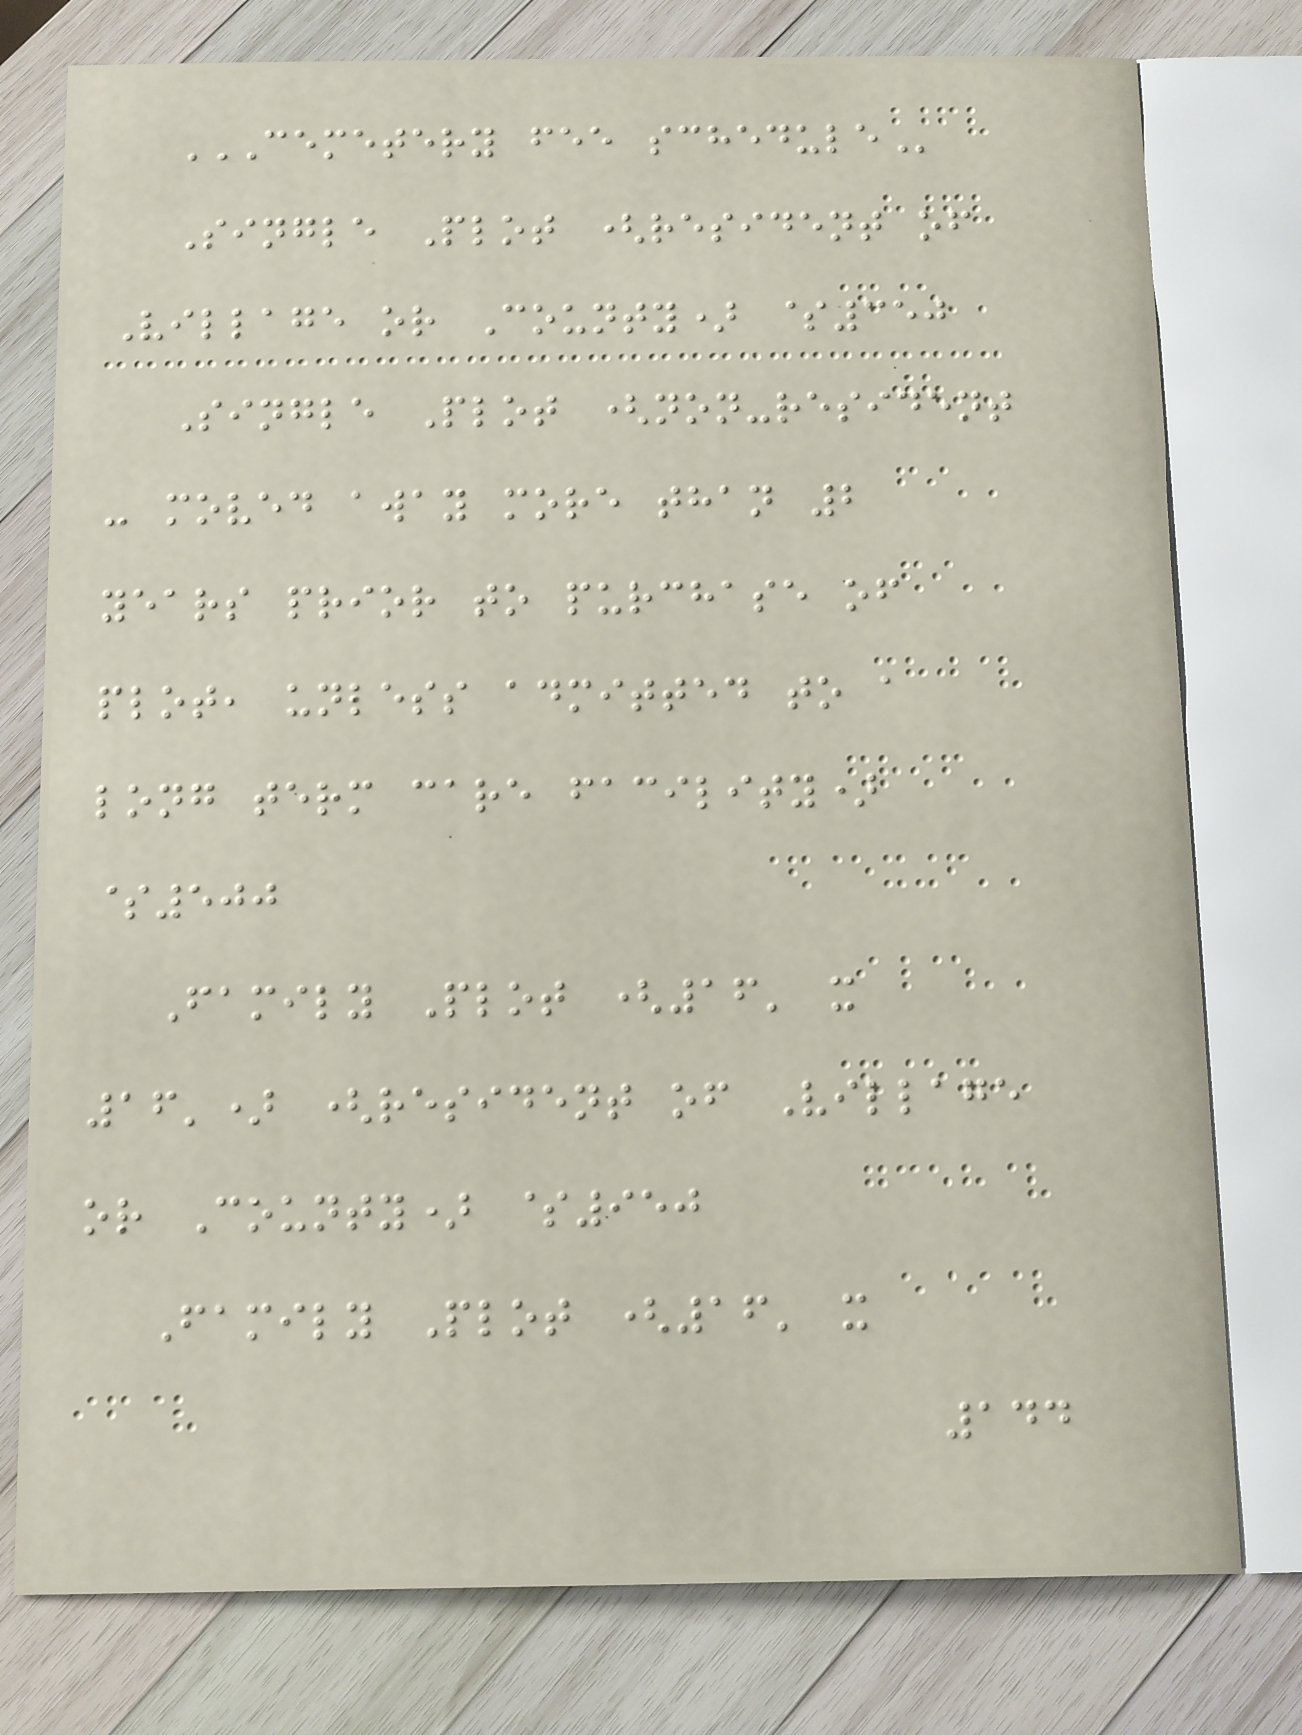CEMETERY FEE SCHEDULE
Single Plot (resident of
Village or County) $350
Single Plot (non-resident
- moved away more than 2
years prior to purchase of
plot, unless admitted to a
long term care facility)
$500
Family Plot (16' x
16') (resident of Village
or County) $950
Family Plot (16' x
144
